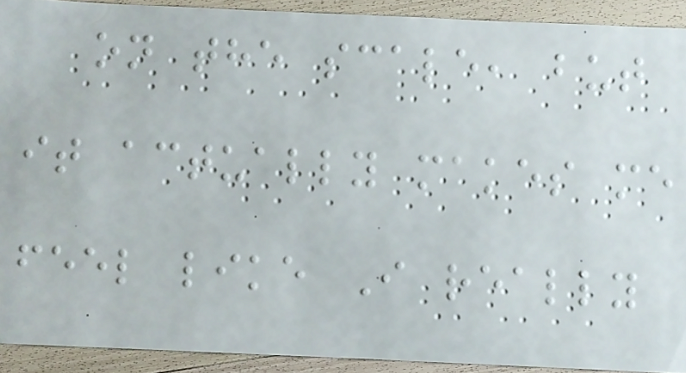on the scale, but
it actually makes me
feel like I really
